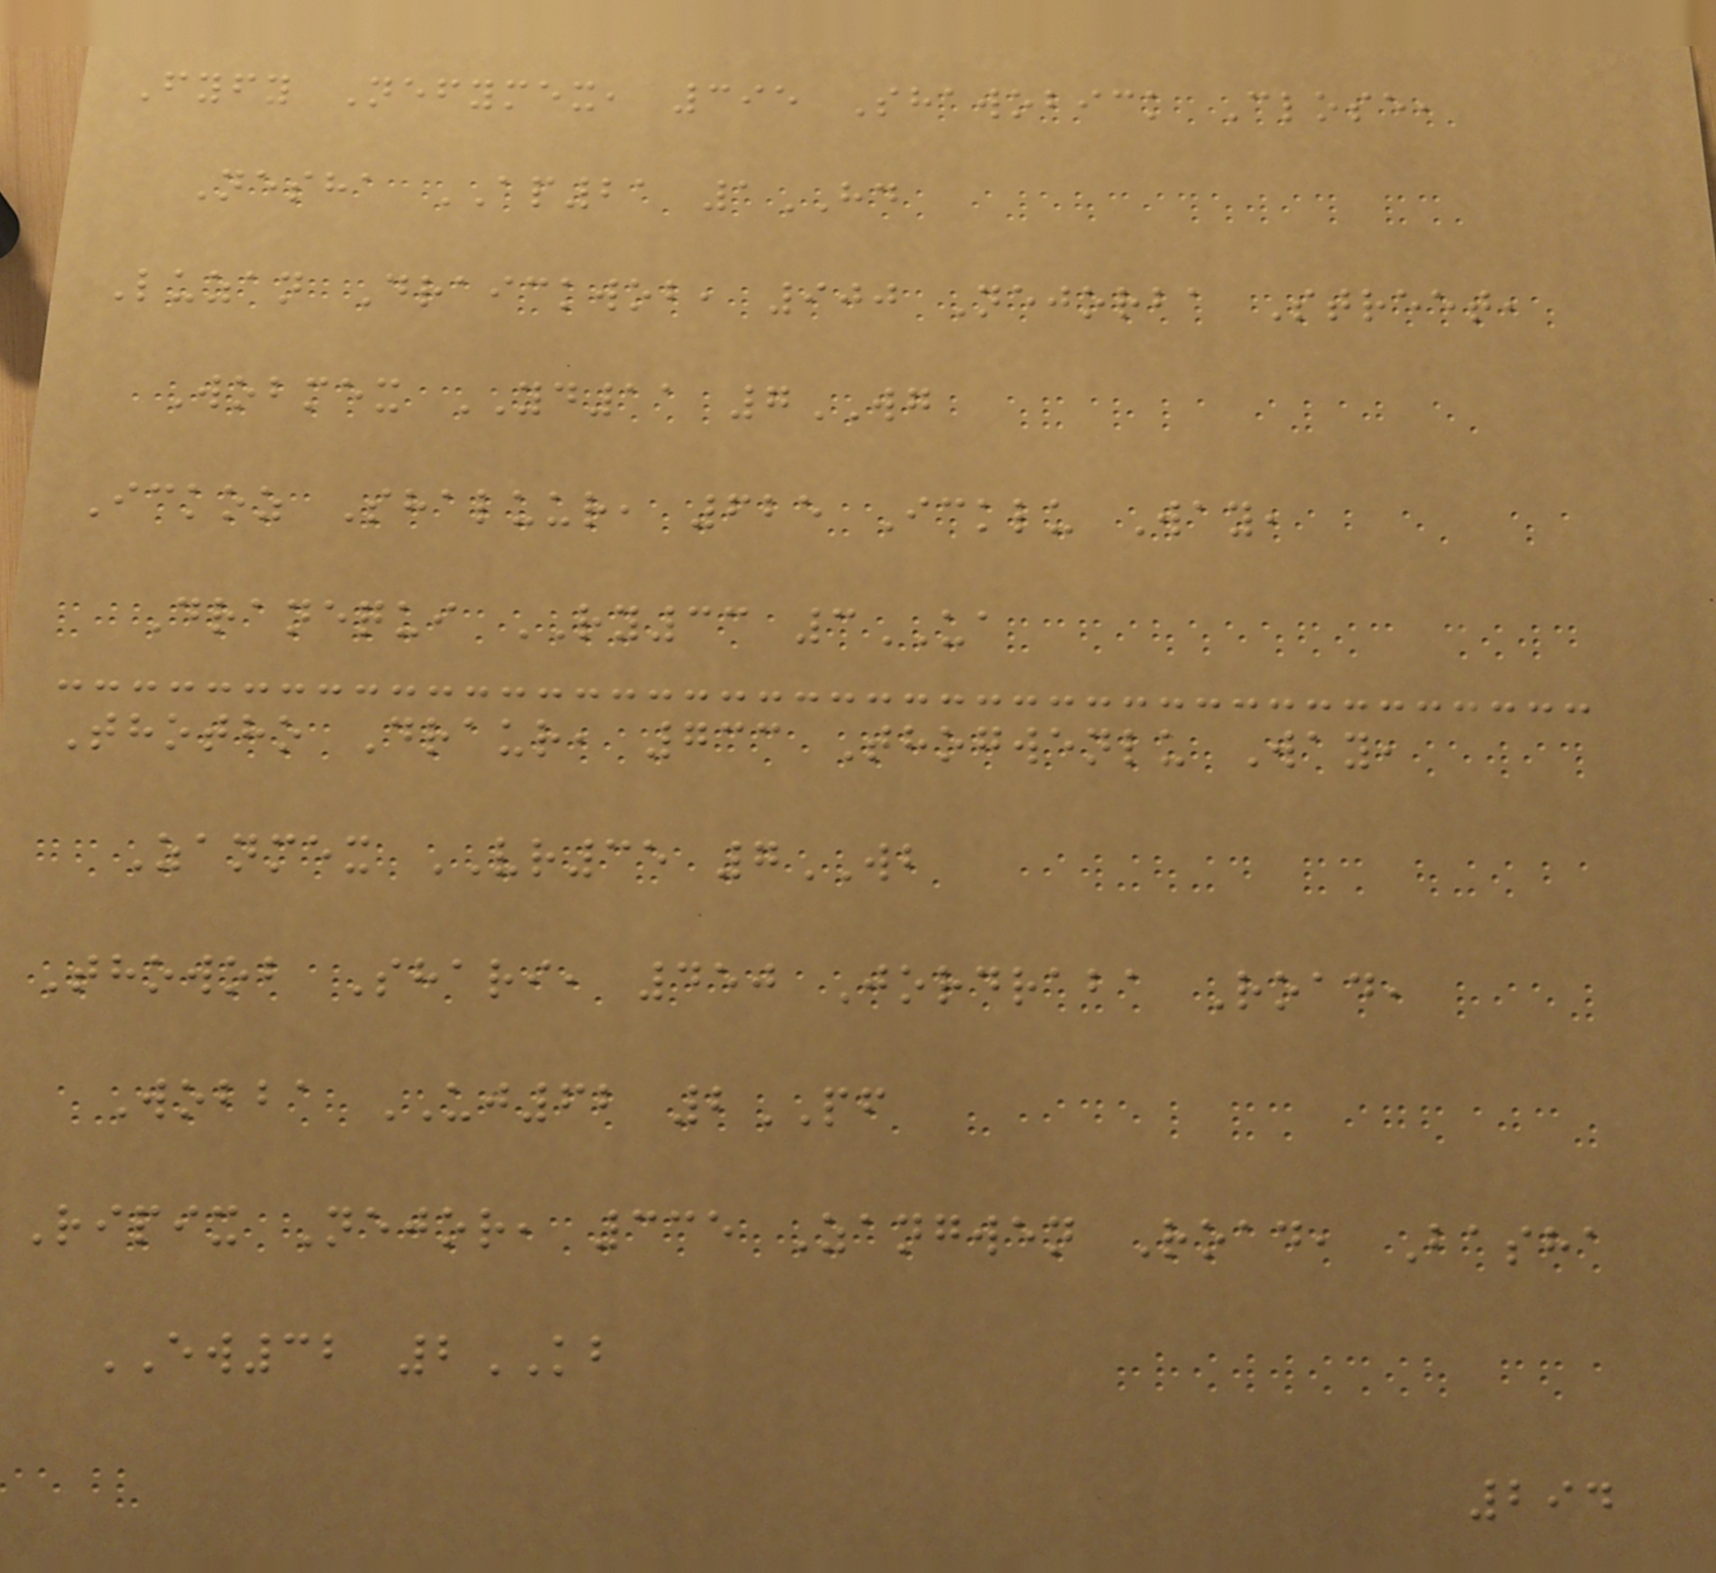Fyfy Nefymex, 395 Shawobick Close,
Nesha AP21 1HD
Luzan Draickwob, 900 Nejorba Street,
Wobmex YD11 7WG
Ickoz Shaluur, 625 Icklu Way,
Dranequi RY33 3UA
Thotho Draur, 733 Thogwenlu Way,
Zanmex VR35 7WB
Thowob Shari, 450 Jordraba Road,
Wobba UJ62 2PF
Ripix Nejor, 335 Zangwen Road, Basha
EW32 2KB
294
